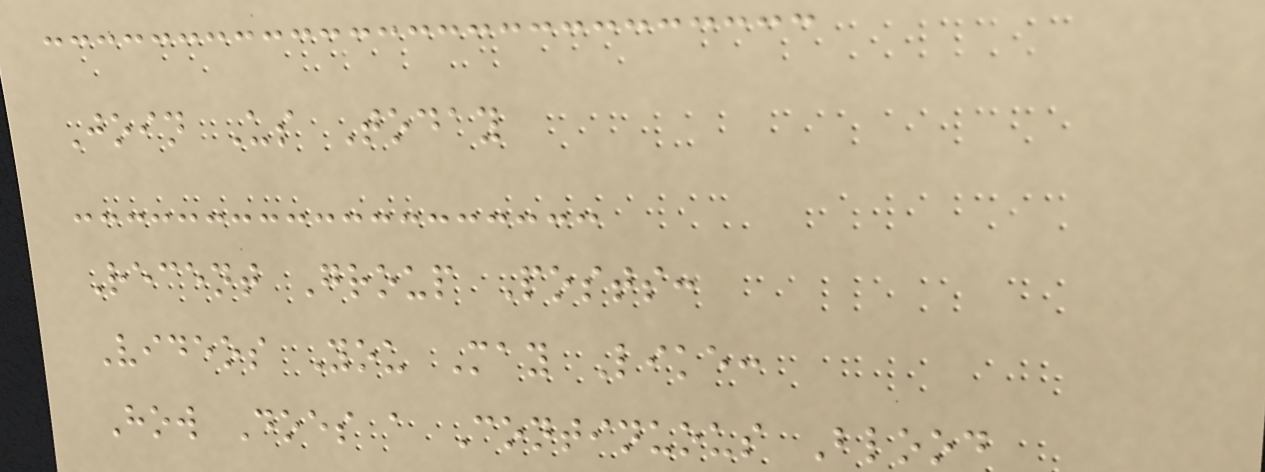Join Us Today
Recent Group Posts:
Videos You May Like:
How Does a Continuous Blood
